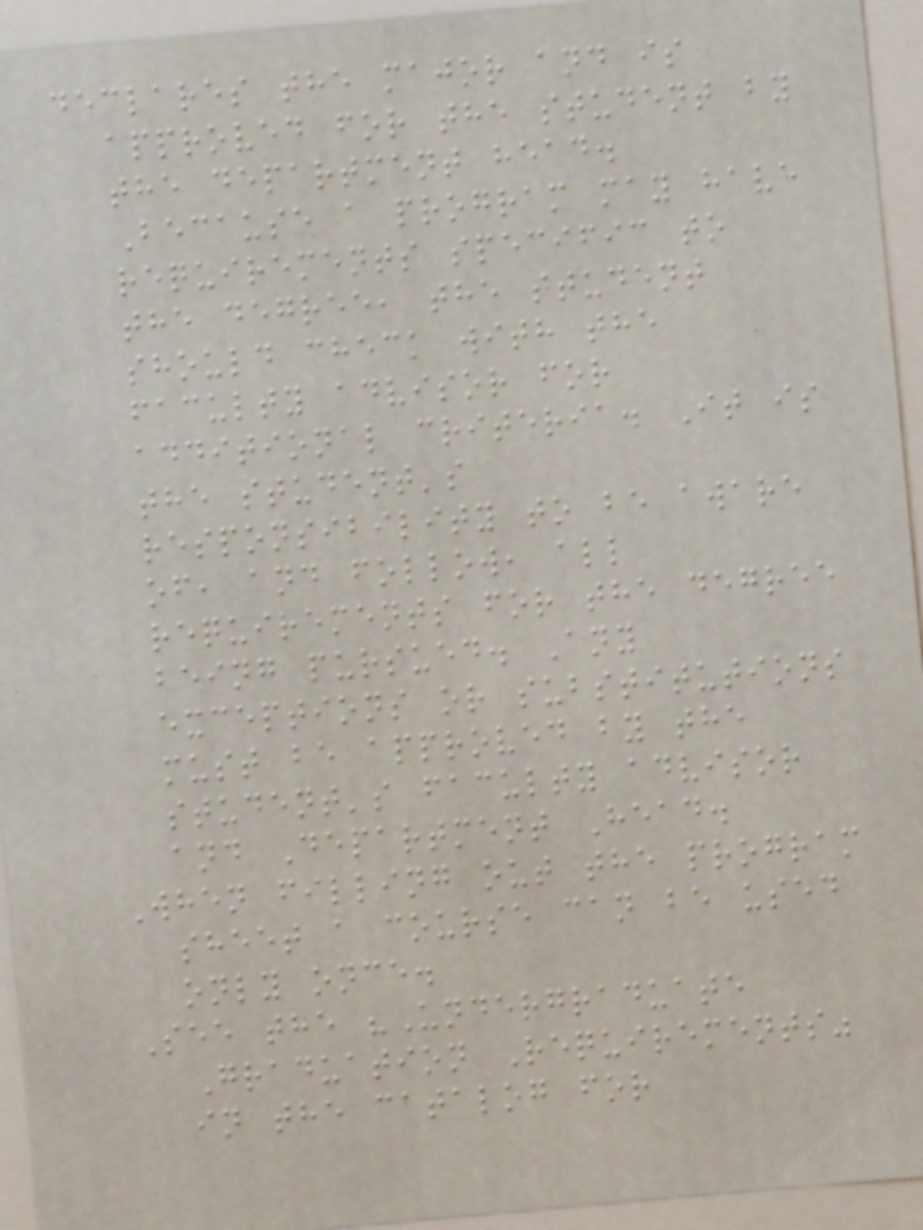declares the major and is
approved for the student by
the department head.
Because a program may have
requirements specific to
the degree, the student
should check with the
faculty advisor for
additional criteria. It is
the student's
responsibility to be aware
of, and follow, all
requirements for the degree
being pursued. Any
exceptions or substitutions
must be approved by the
student's faculty advisor
and Department Head.
When filling out the program
sheet a course can be used
only once.
See the "Undergraduate
Graduation Requirements"
in the catalog for
